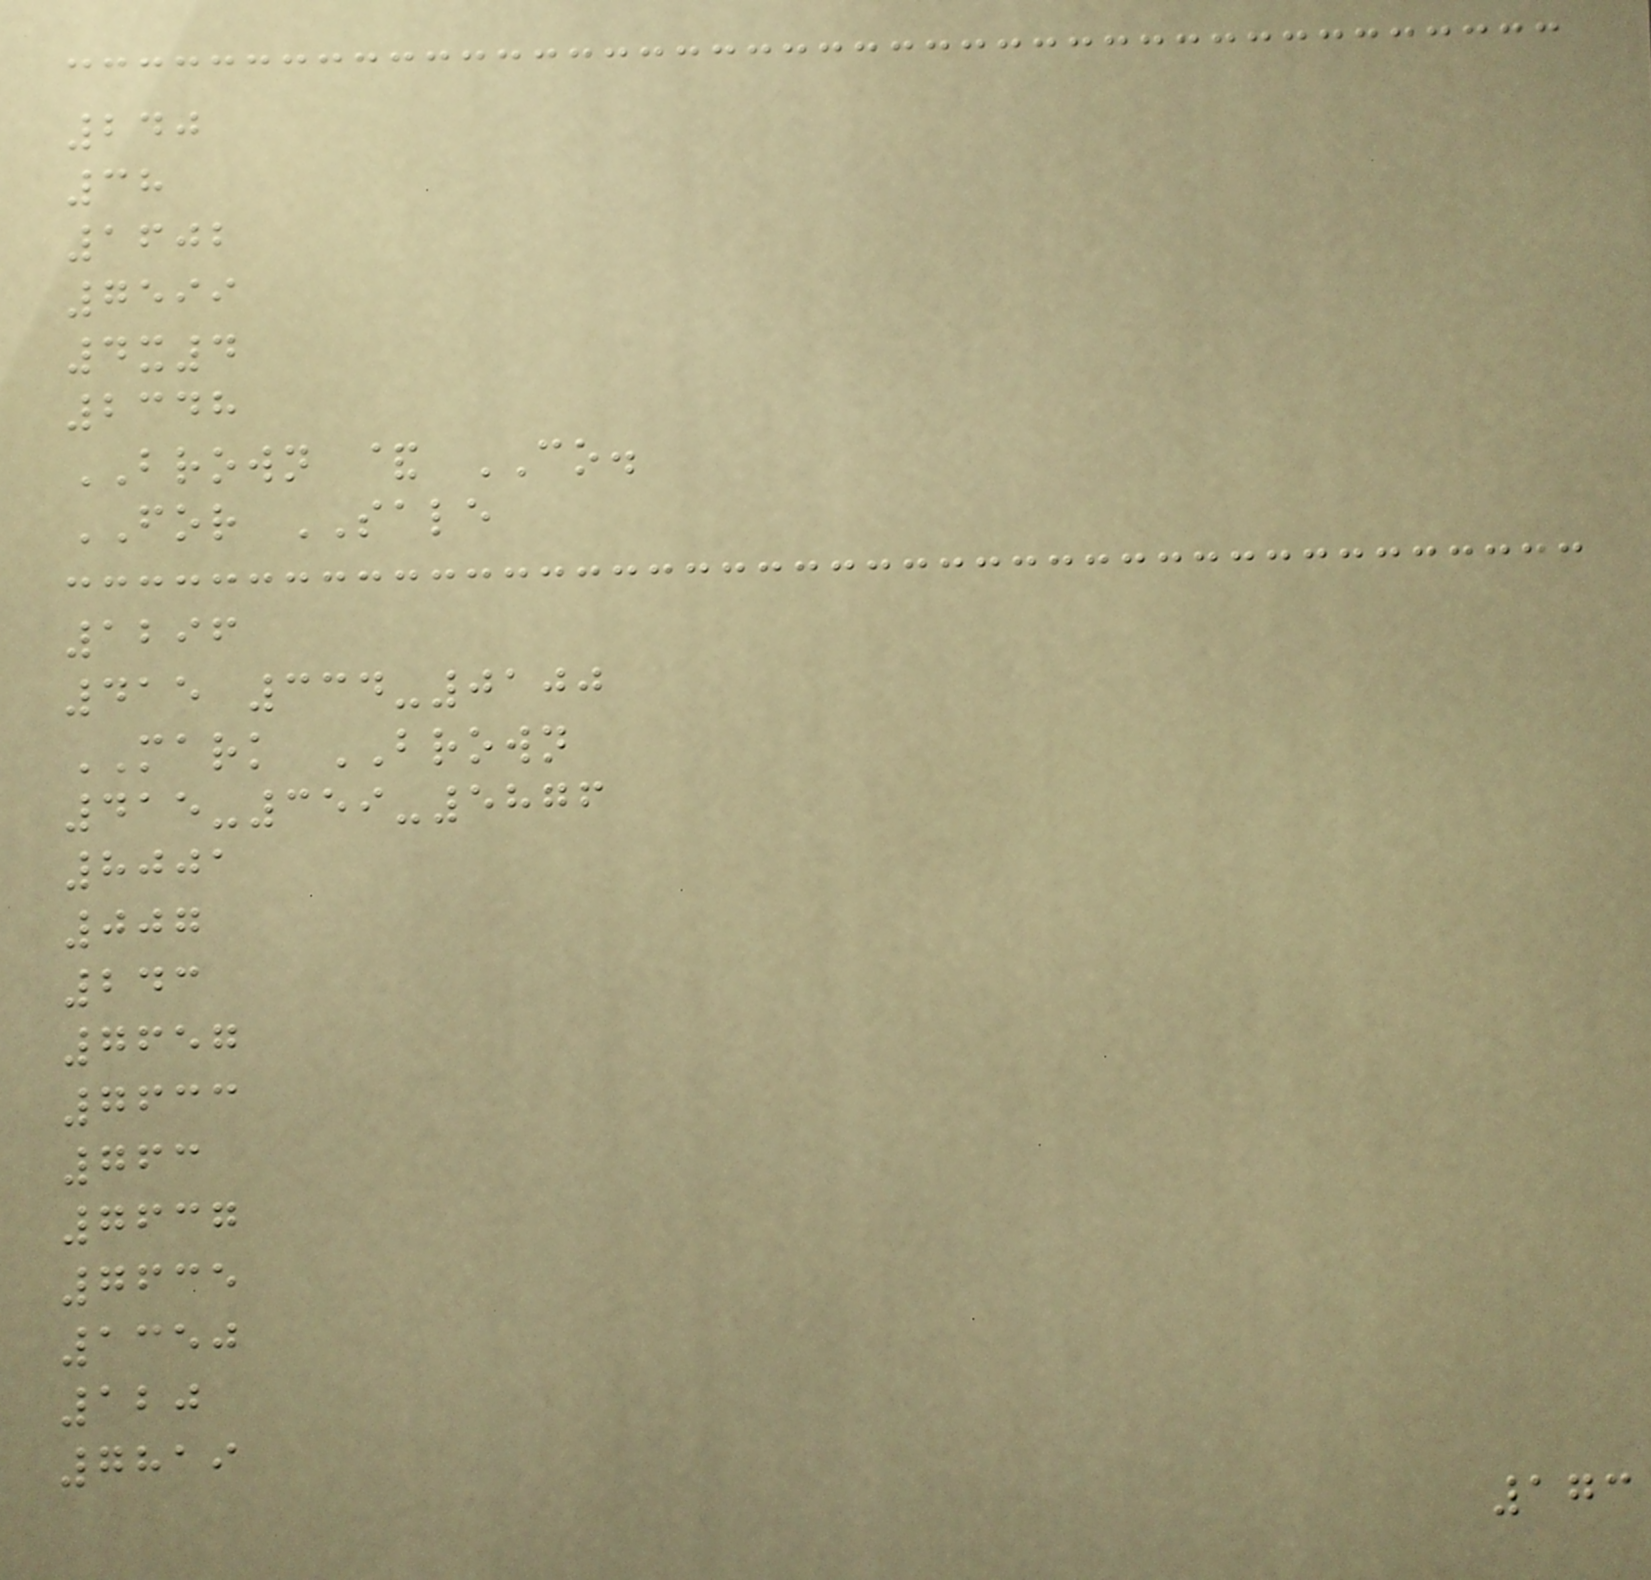240
38
1602
7599
4x4
2348
BROWN & CO.
FOR SALE
1296
415 334-0100
MARK BROWN
415-359-5876
8001
007
243
7657
7633
763
7637
7635
1350
120
7819
173
